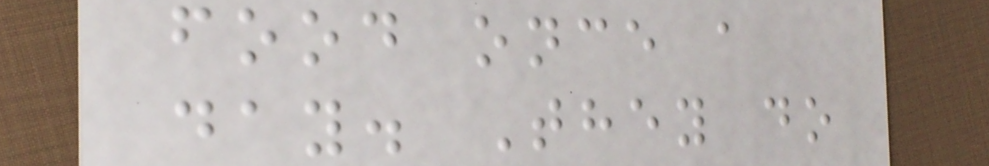food once a
day. They do
